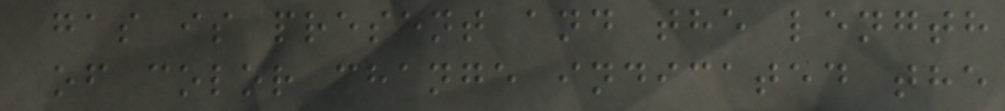gas is present and the length
of color change indicated the
